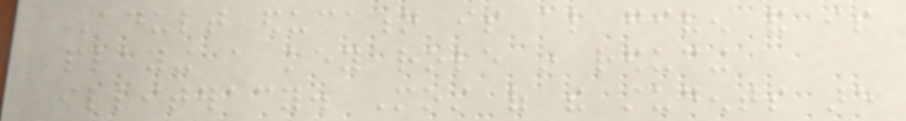Adult education is also given and is
playing a key role in reducing
illiteracy. Most of the students are
